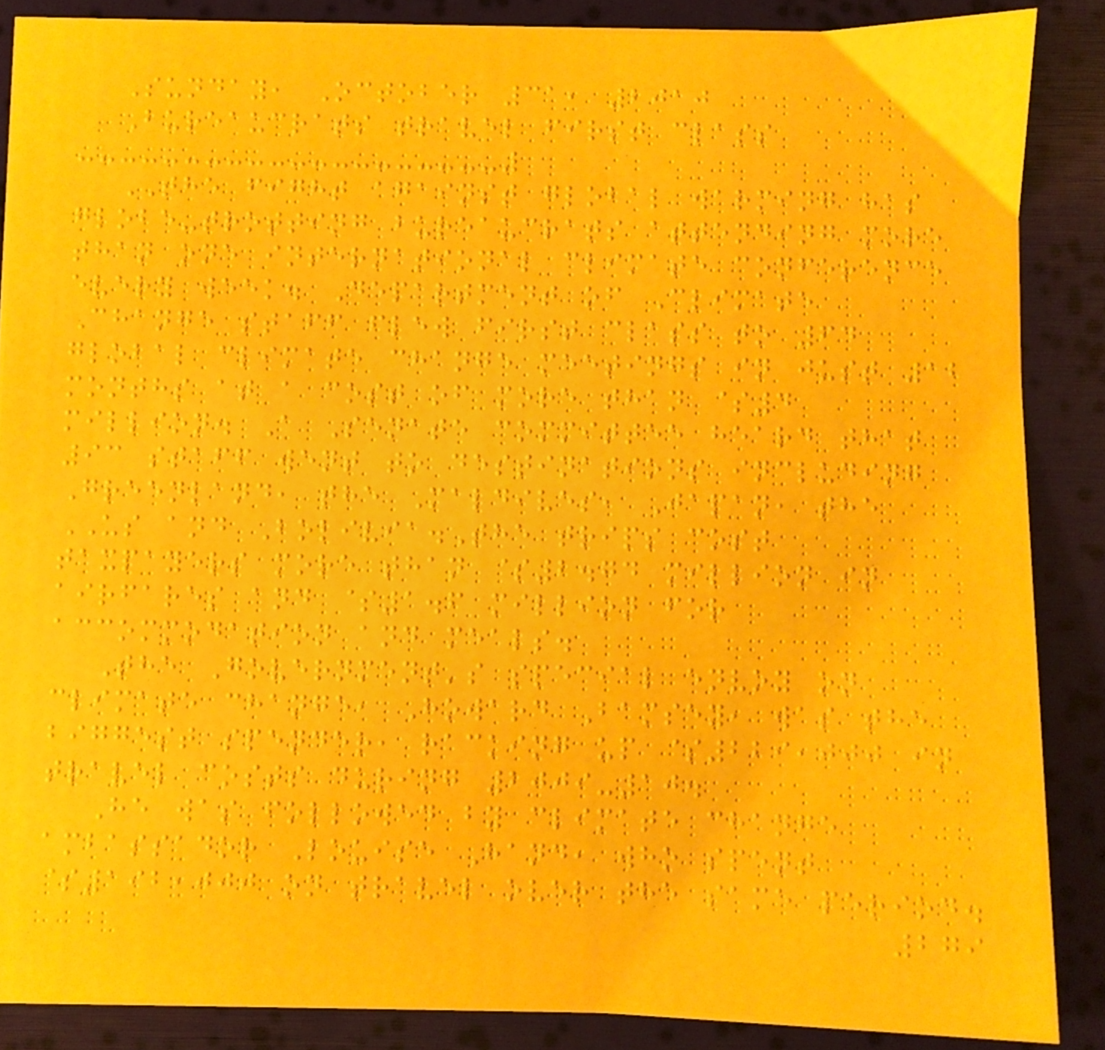Sunday, October 31, 2010
Bureaucrats travel first class
THE fight against global warming has
globe-trotting bureaucrats attending more
than one international climate conference
every week. Department of Climate
Change staff flew first class to 64
global climate change meetings in just 12
months at a cost of more than $4
million. A Senate committee heard that
93 staff went to destinations including
Greenland, the Maldives, Japan, the
US and Bolivia.The trips cost
taxpayers more than $2.74 million in
airfares and $1.6 million for
accommodation and meals.
The Government's special envoy on
climate change, Howard Bamsey, was the
biggest spender, racking up $229,000 in
travel costs during 2009-10.
He was followed by climate change
ambassador Louise Hand, who spent
$192,000 on travel over the same period.
279
